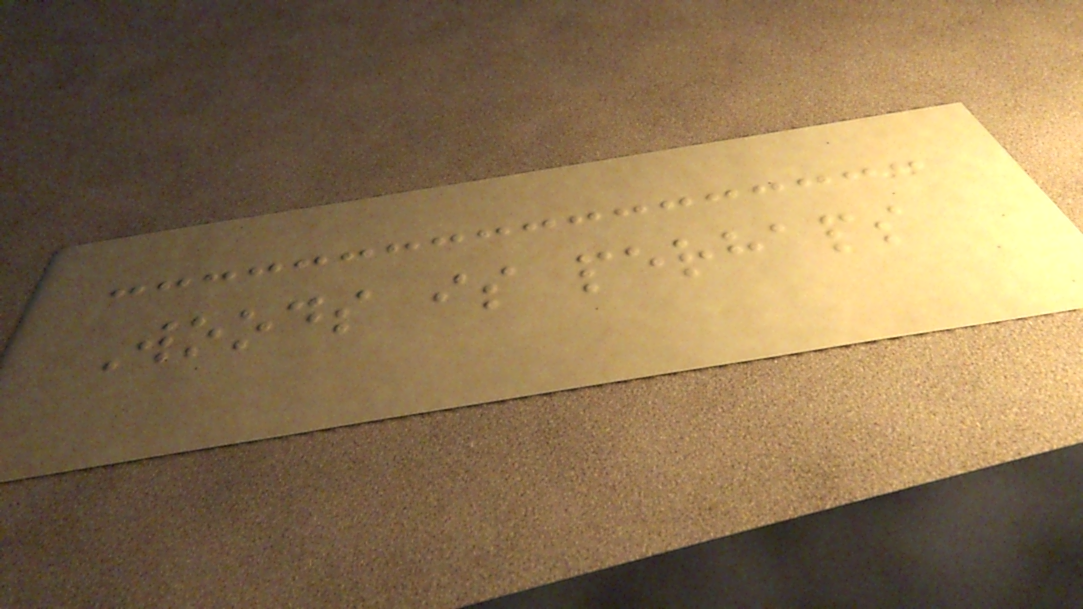Woods is perhaps
